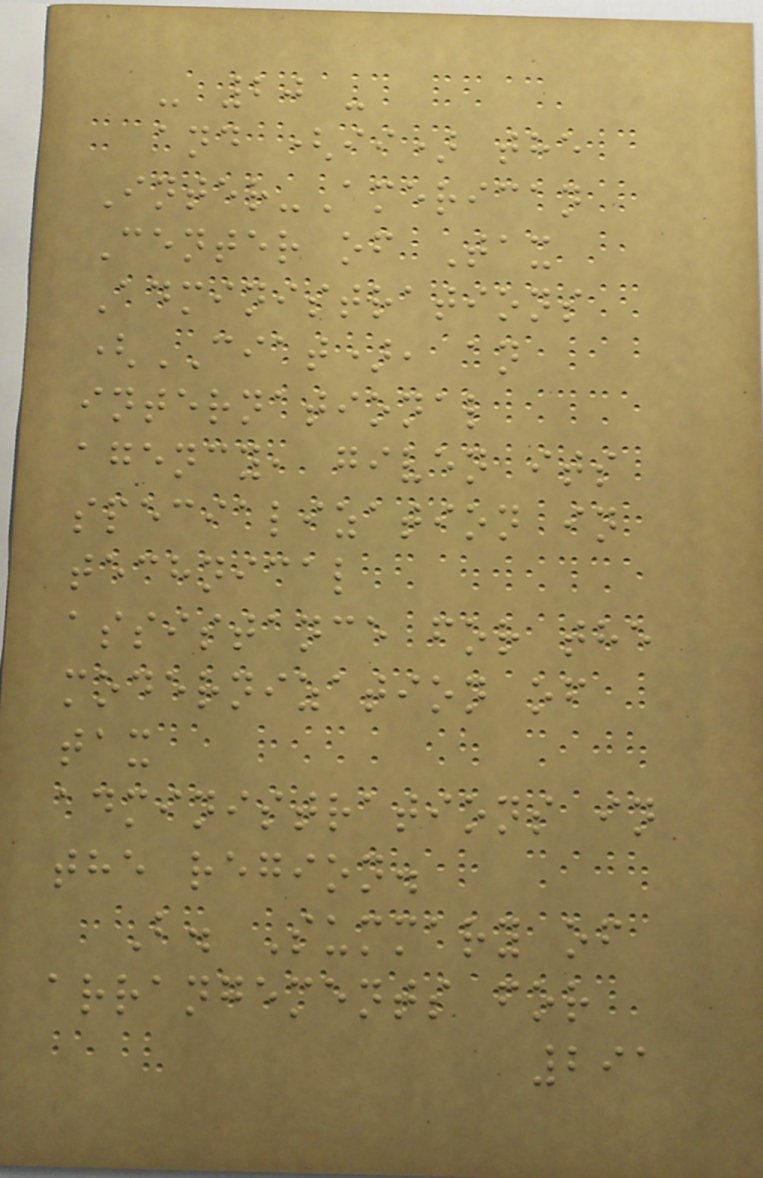- 20 -
and (ii) the
Inter-American
Center of Tax
Administrations
(CIAT), an
international
agency, given its
specialization in
technical
assistance for the
modernization of
tax
administrations in
the region.
B. Summary of
arrangements for
291
